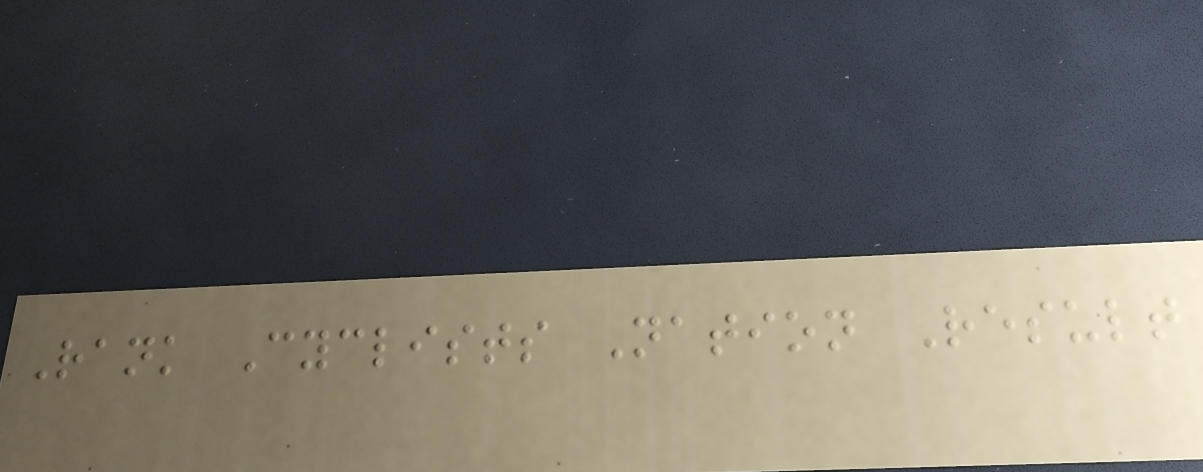Rank Cyclists Nation Result
